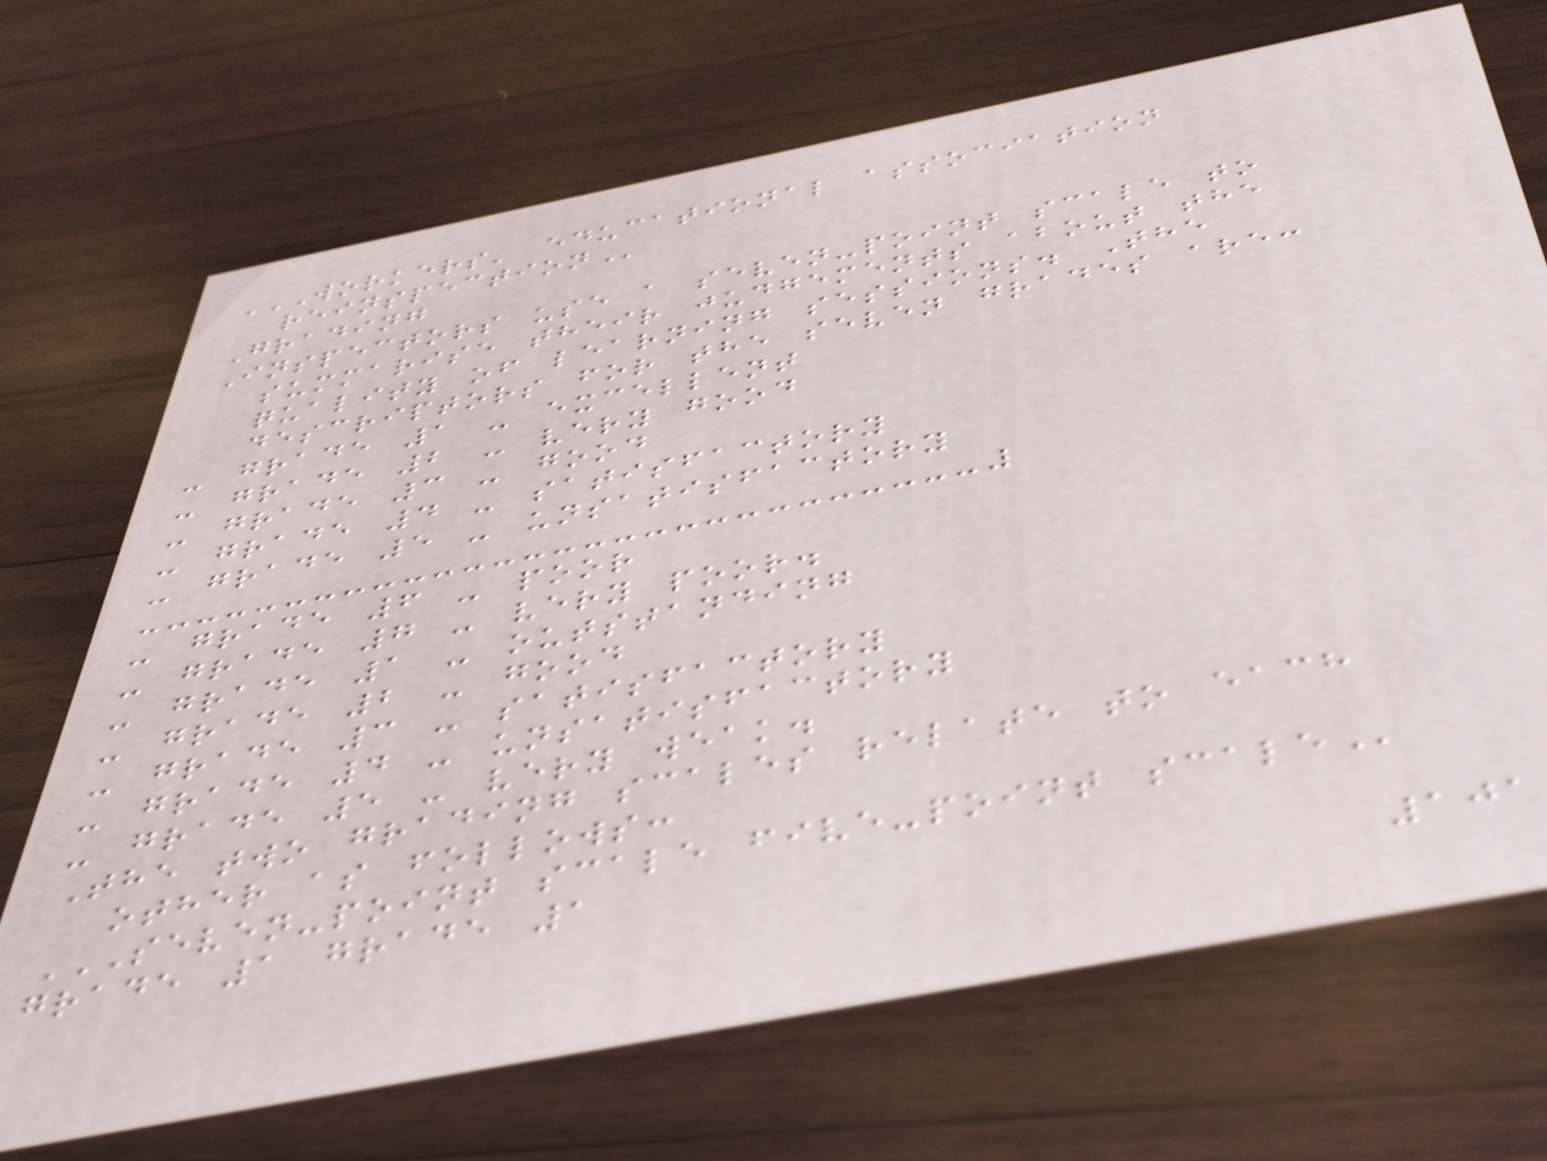WORKERS' EDUCATIONAL ASSOCIATION
REINSPECTION
Grading
Inspectors use a seven-point scale to
summarise their judgements about the
quality of learning sessions. The
descriptors for the seven grades are:
- grade 1 - excellent
- grade 2 - very good
- grade 3 - good
- grade 4 - satisfactory
- grade 5 - unsatisfactory
- grade 6 - poor
- grade 7 - very poor.
- grade 1 - outstanding
- grade 2 - good
- grade 3 - satisfactory
- grade 4 - unsatisfactory
- grade 5 - very weak.
The two grading scales relate to each
other as follows:
SEVEN-POINT SCALE FIVE-POINT SCALE
grade 1 grade 1
101
